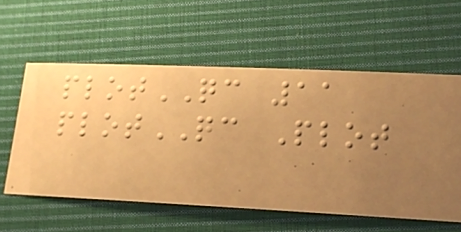plotQC 11
plotQC Plot
